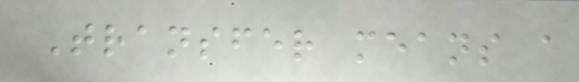Transfer means a
